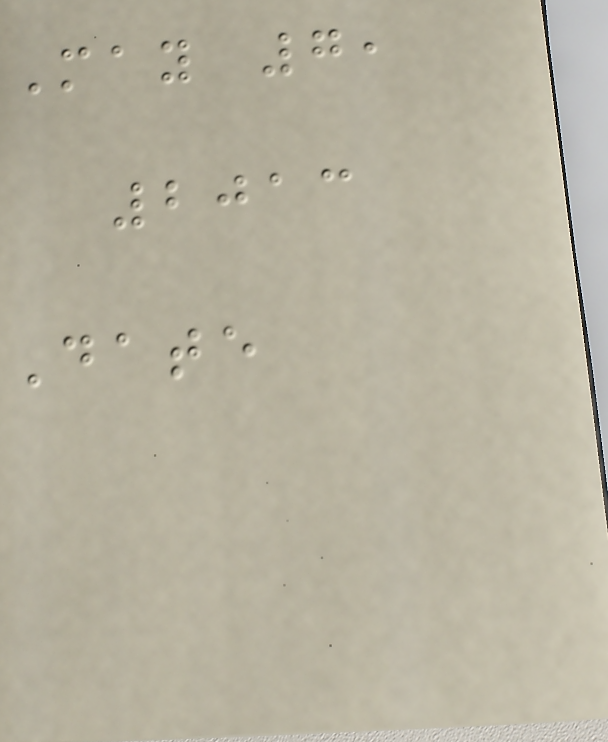May 7,
2013
Date
